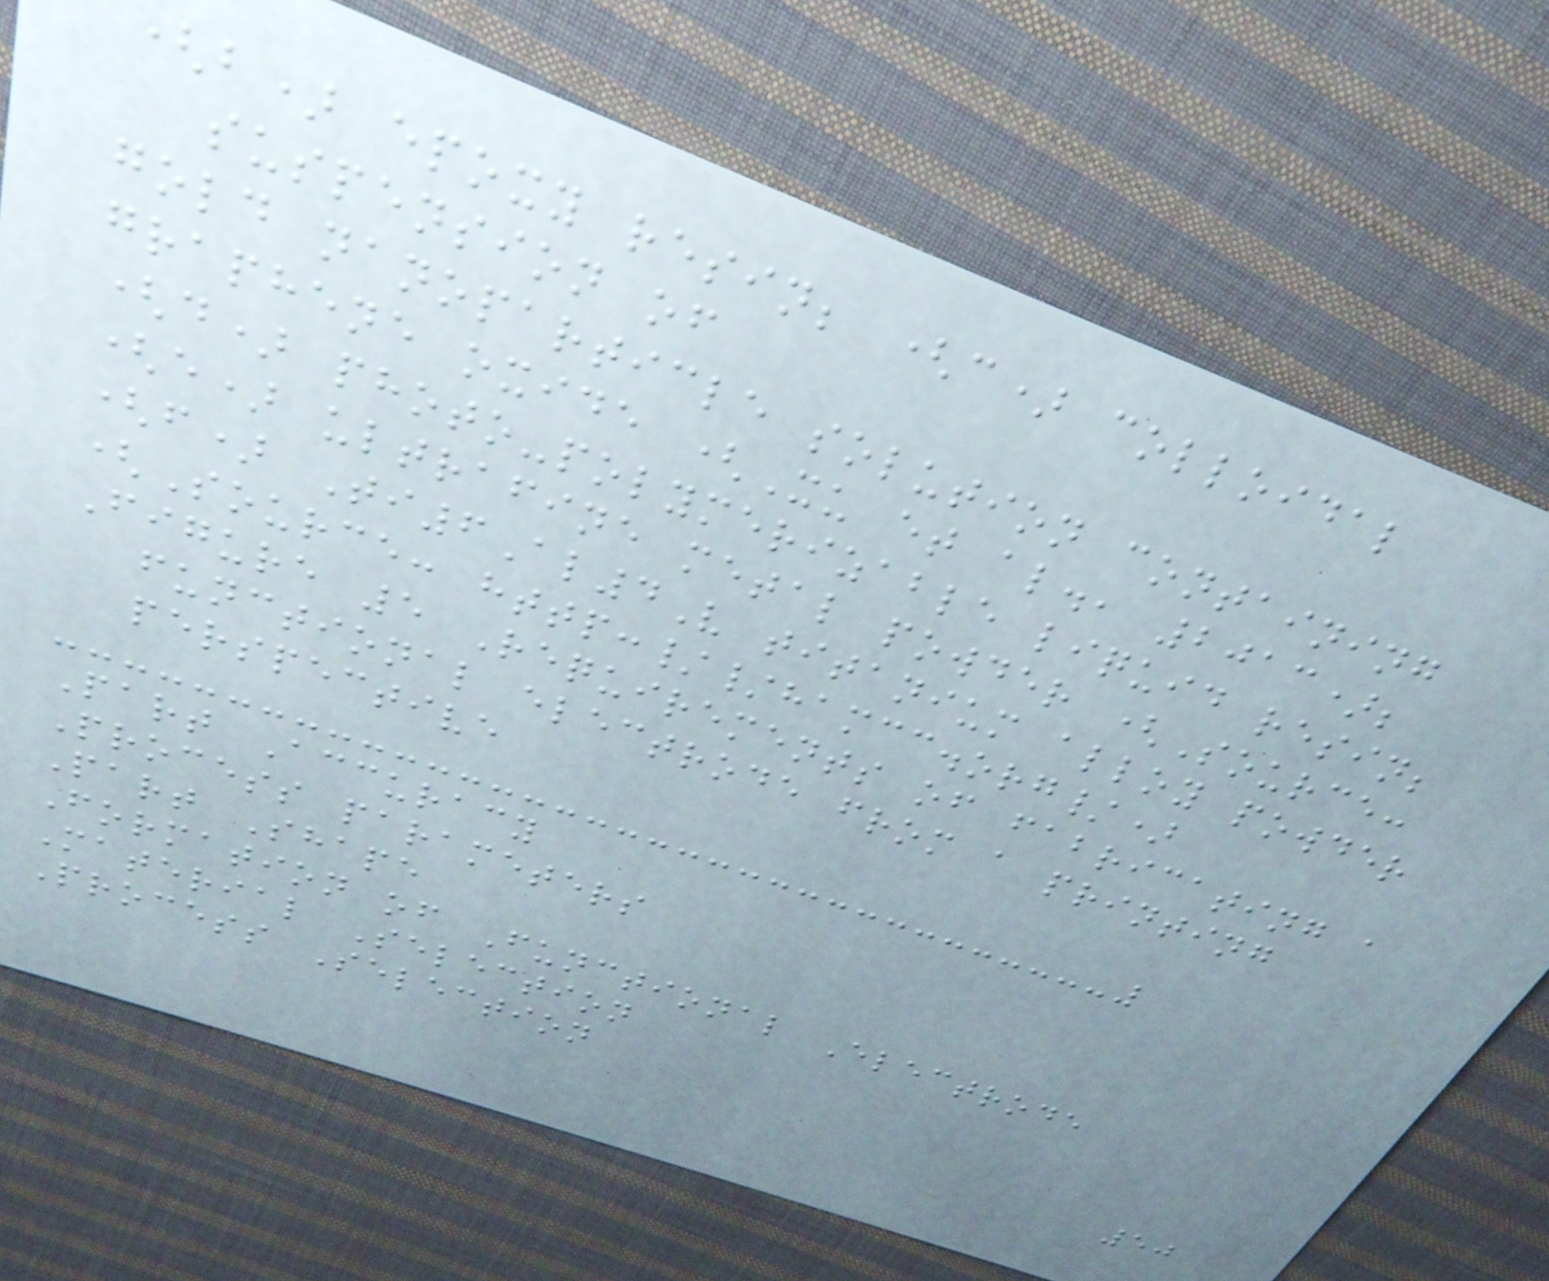(b) epoxy resin; (c) colloidal
suspension of
gold nanoparticle solution containing
graphene oxide (Xu et al., 2013);
(d) photo-polymerizable liquid resin;
(e) ultrafine metal powder (Source:
(f) Ti6Al4V titanium alloy powder
(Source: http://hamcc.org/)
Figure 5 Requirements of fabricating a
functional electrode from a printing
perspective
Part Accuracy
Process parameters
Part Shape
Formation of Functional Electrode
Material Selection
Process Selection
50
